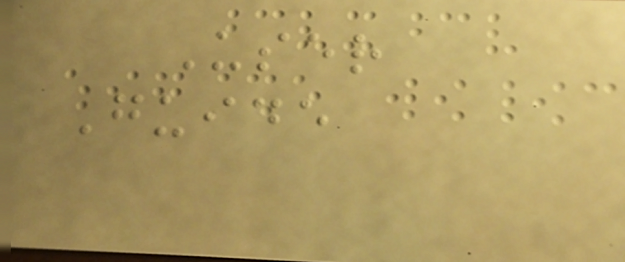User
Guide
